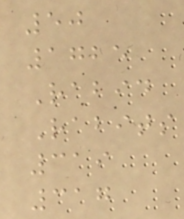50
1725
Rabid
Rabits
319
317
